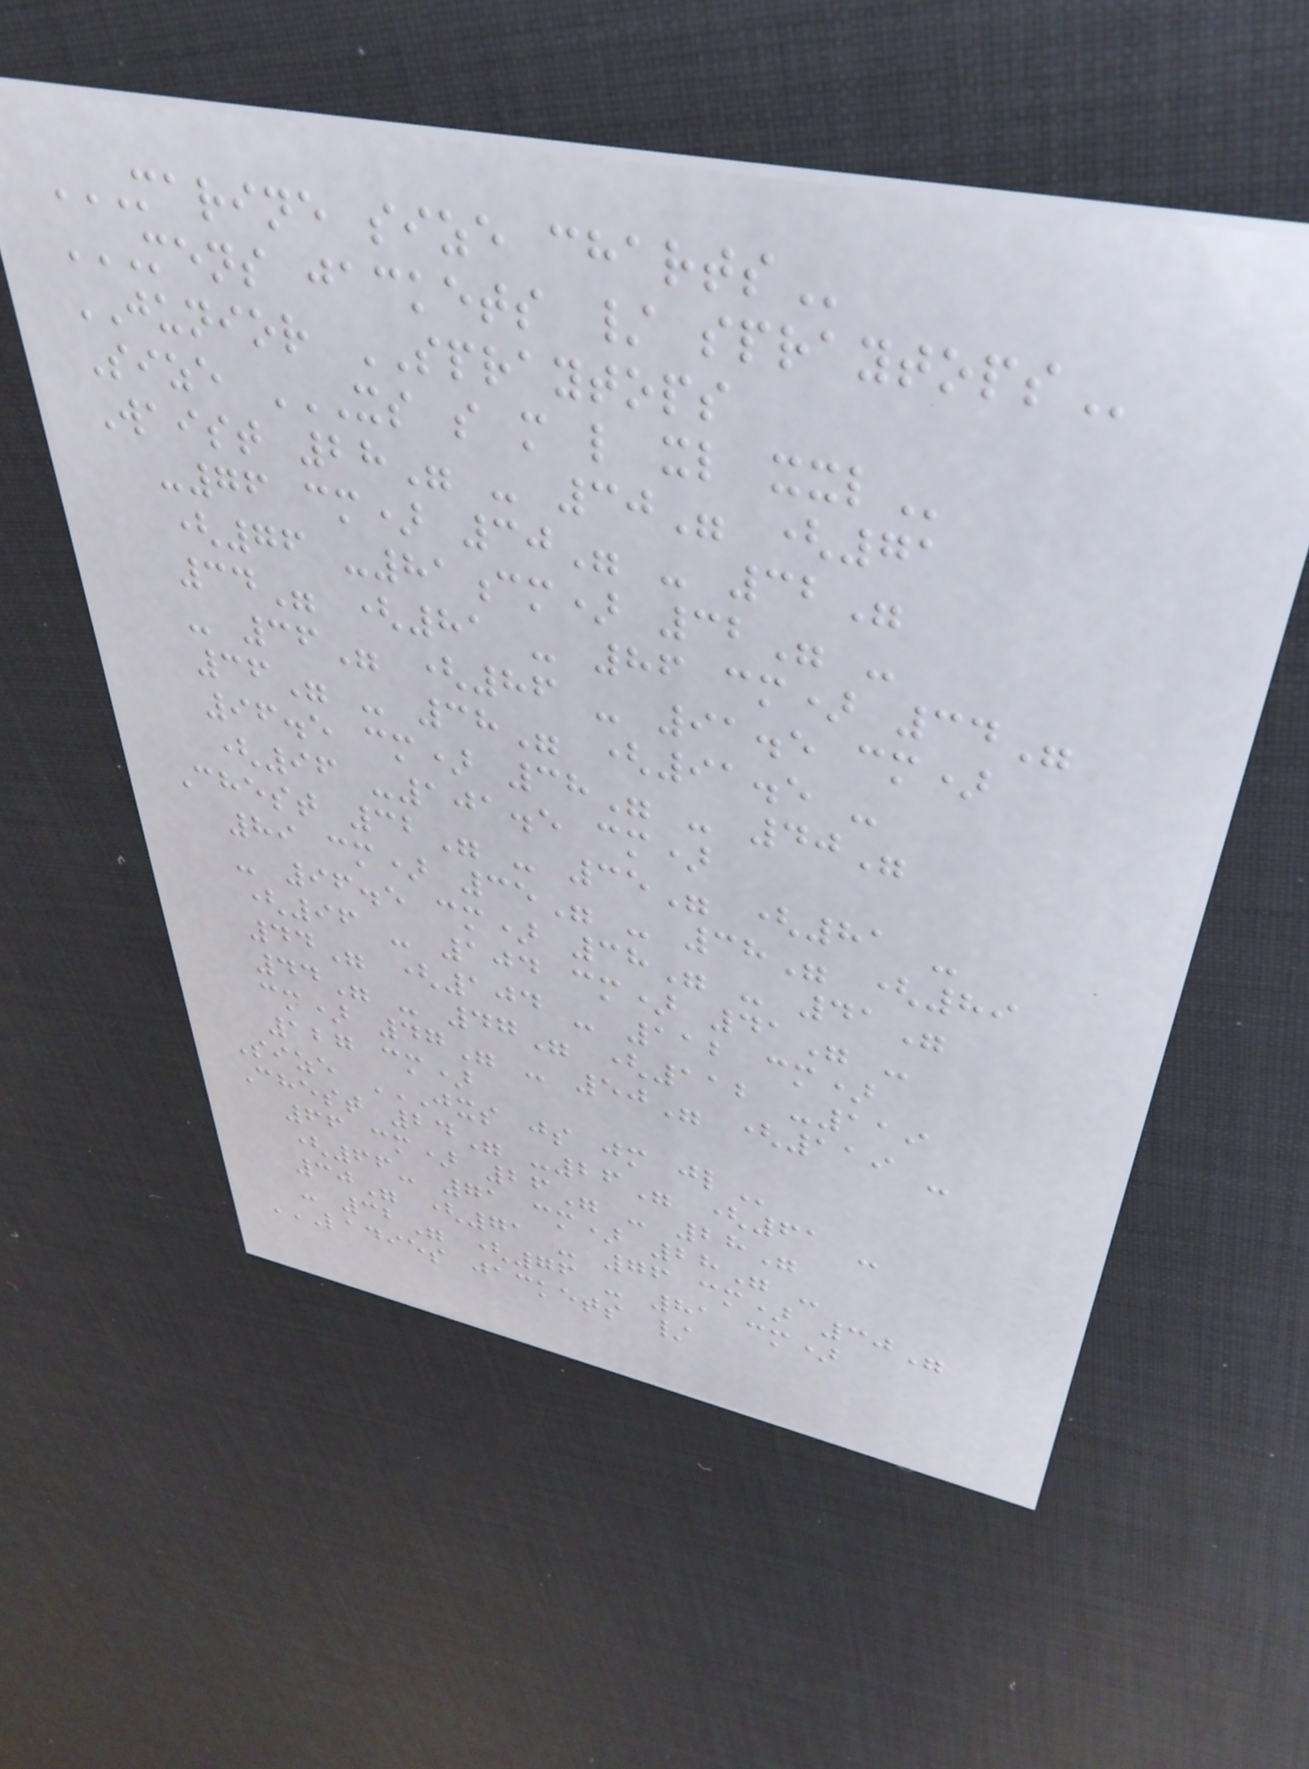MARINE SIZE CHARTS
MENS JACKETS / SPRAYTOPS
JUNIOR SPRAYTOPS
Size XS S M L XL XXL
Waist 28" - 30" (71
-76 cm) 30" - 32"
(76 -81cm) 32" -
34" (81 - 86 cm) 34"
- 36" (86 - 91.5 cm)
36" - 38" (91.5 -
96.5 cm) 38" - 40"
(96 -101.5 cm)
Chest 32" - 35" (81 -
89 cm) 35" - 38" (89
- 96.5 cm) 38" - 41"
(96 - 104 cm) 41" -
44" (104 - 112 cm)
44" - 47" (112 -119
cm) 47" - 50" (119 -
127 cm)
Size JXS JS JM JL
Chest 24" -26" (61 -
66 cm) 26" - 28"
(66- 71 cm) 28" -
30" (71 - 76 cm) 30"
- 32" (76 - 81 cm)
LADIES JACKETS /
